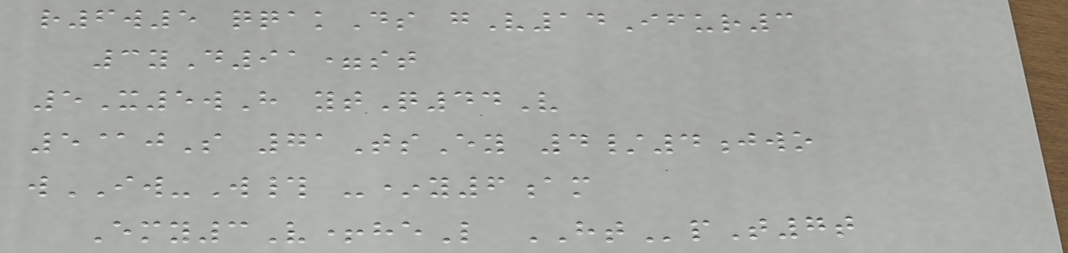r6w5 qqakDs gV14Ifur3
3yD91=st
5X5wH ytQ44V
5@jS 71TsEy 4/4jwo
wIW-W# -*y6am
Emy3V+heL HTpT7t
